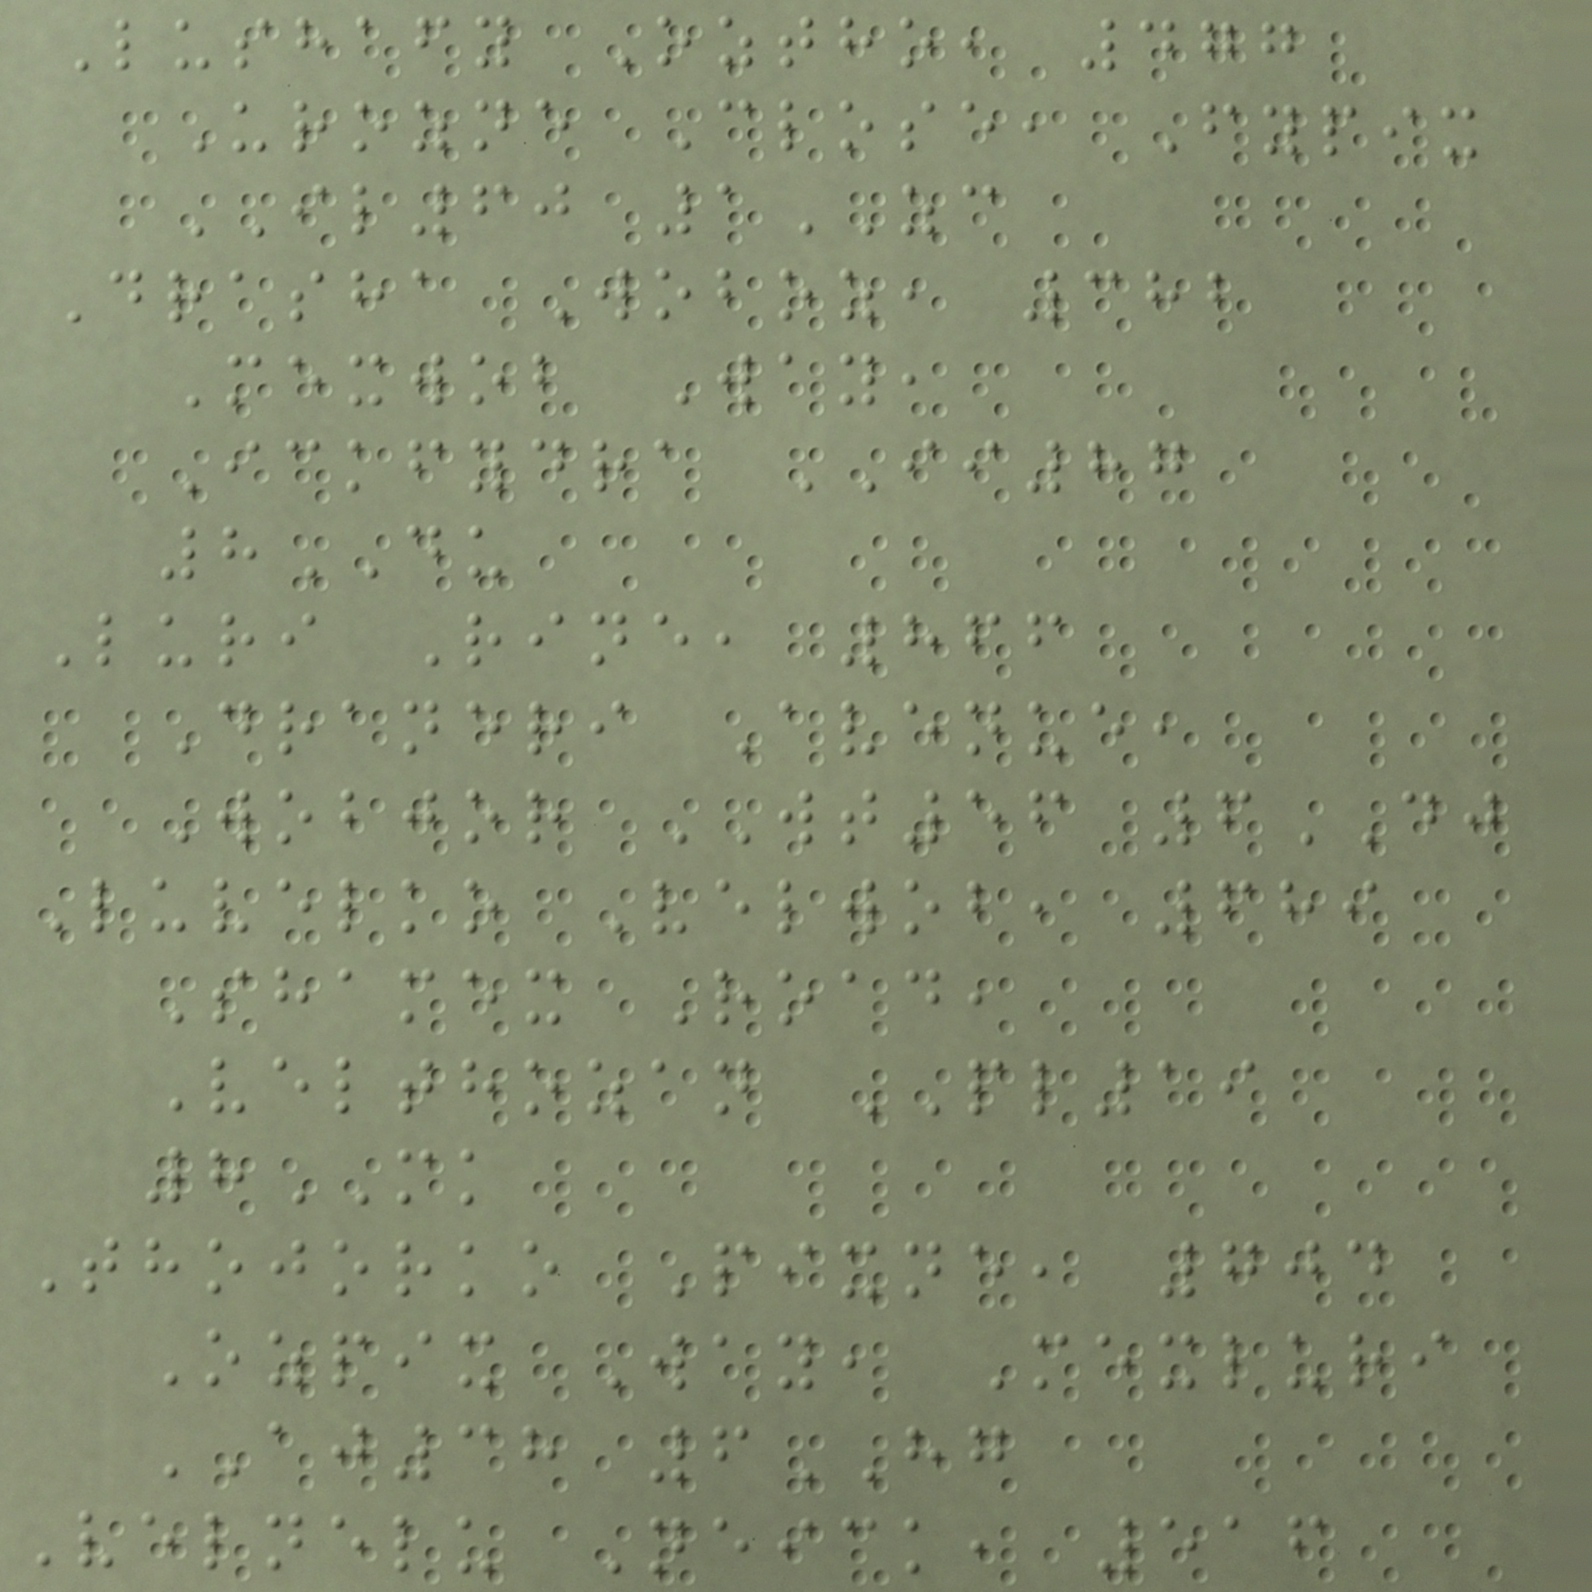Lushafy Oztho, 477
Urozne Close, Fypix
IL60 1ZC
Drasha Woboz, 382
Mexwob Way,
Ickfydra II87
8DU
Luri Rine, 866
Draneri Avenue,
Wobjor WT56 6DJ
Luvelko Velwob, 689
Shamex Road,
Velthozan PL19
8MK
Thojorko Pixne, 704
Ozpix Way, Mexluri
AJ38 6HG
Velnelu Neick, 516
